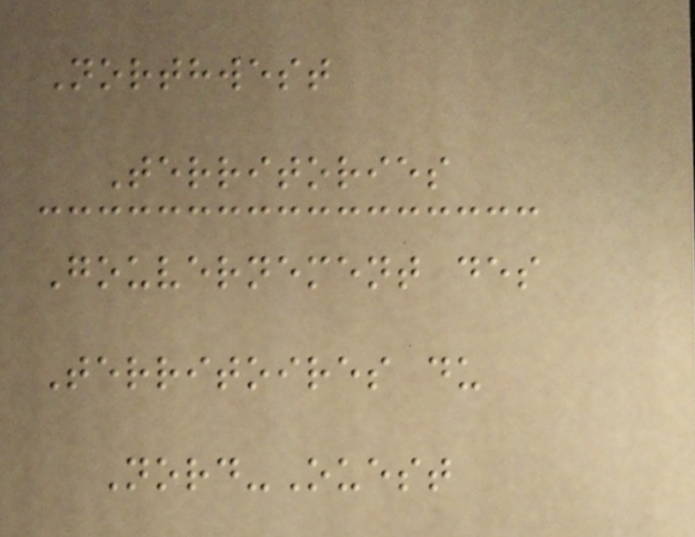Northwest
Territories
Gouvernement des
Territoires du
Nord-Ouest
